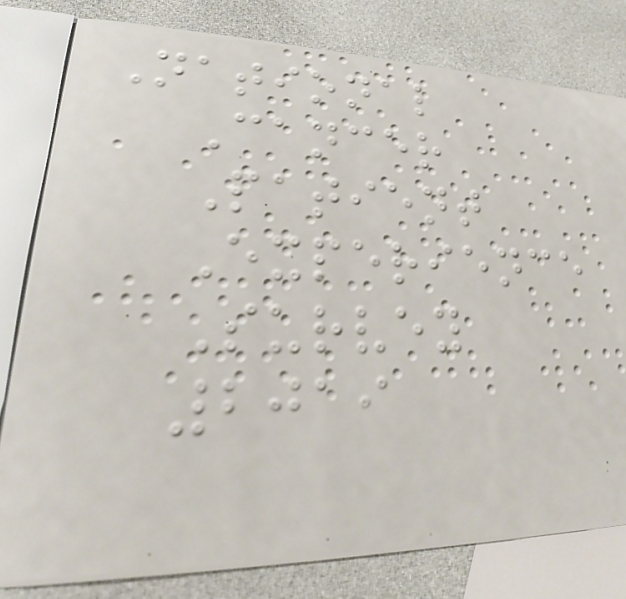National
Cancer
Patient
Experience
Survey
2019
